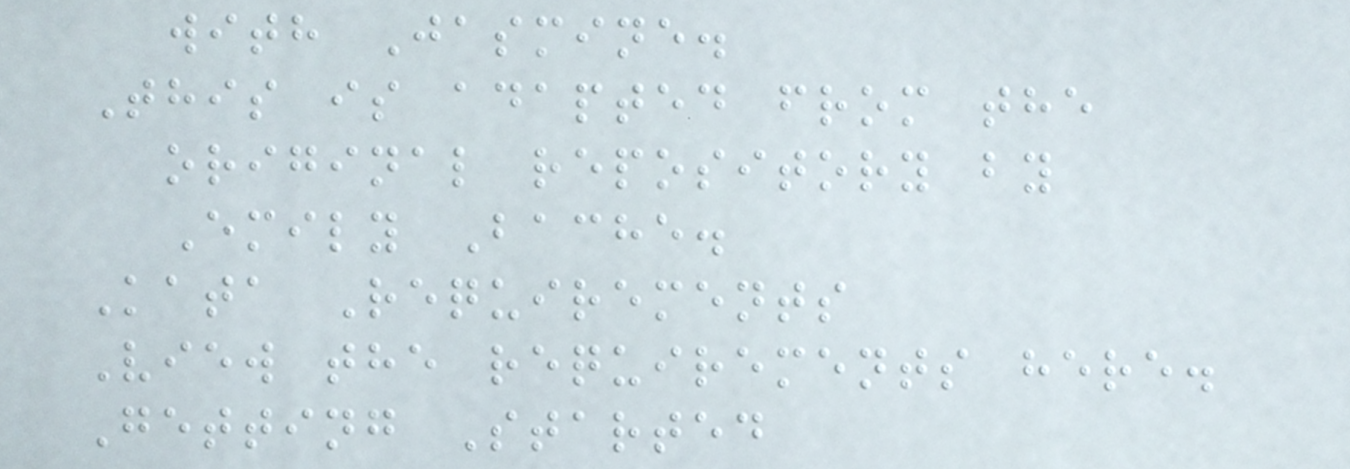with Jasmine.
This is adapted from the
original repository by
Emily Bache.
Kata Requirements
View the requirements here.
Getting Started
